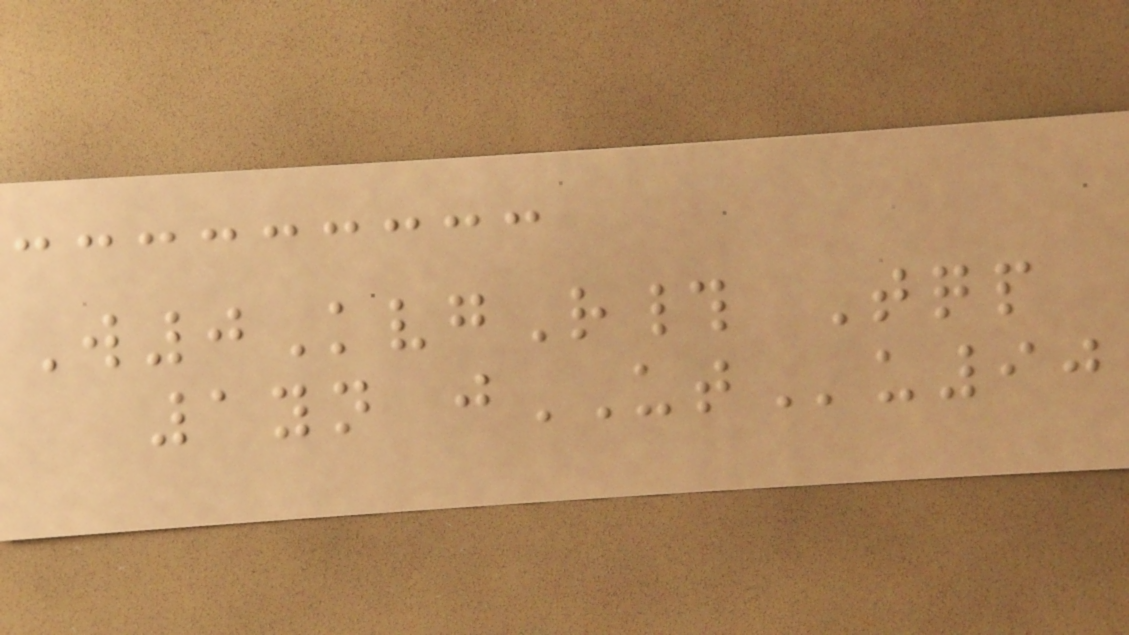W0KvgR# Tqp
1yn jUTu90
